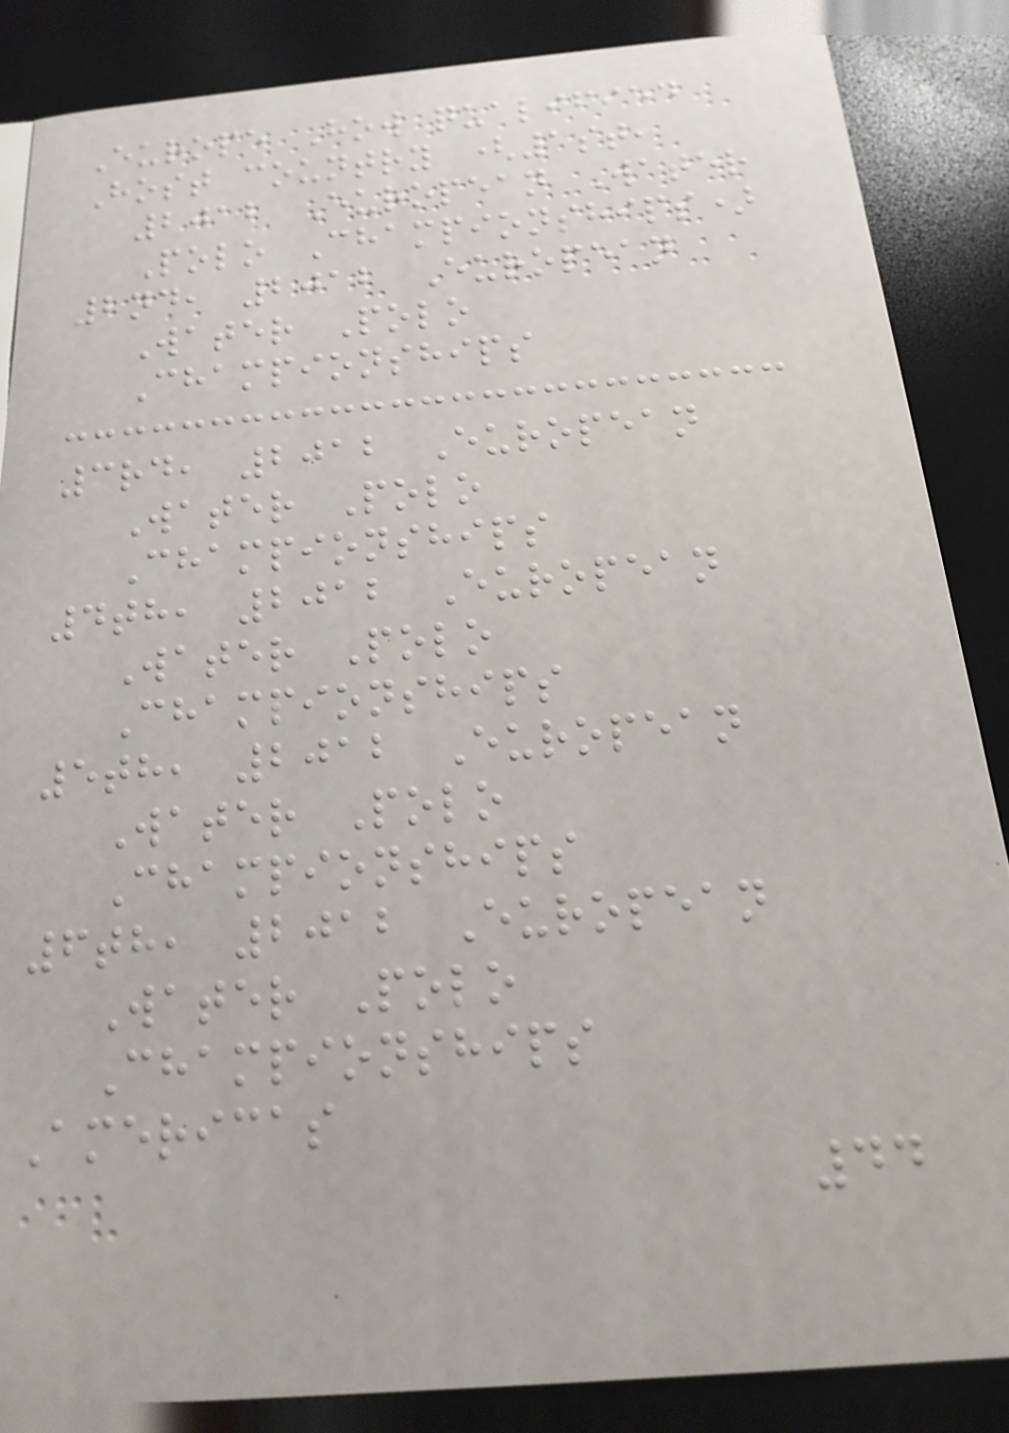Europe How qualified
Host country (1st,
2012 European Water
Polo Championships)
2nd, 2012 European
Water Polo
Championships
3rd, 2012 European
Water Polo
Championships
4th, 2012 European
Water Polo
Championships
5th, 2012 European
Water Polo
Championships
6th, 2012 European
Water Polo
Championships
Americas
44
